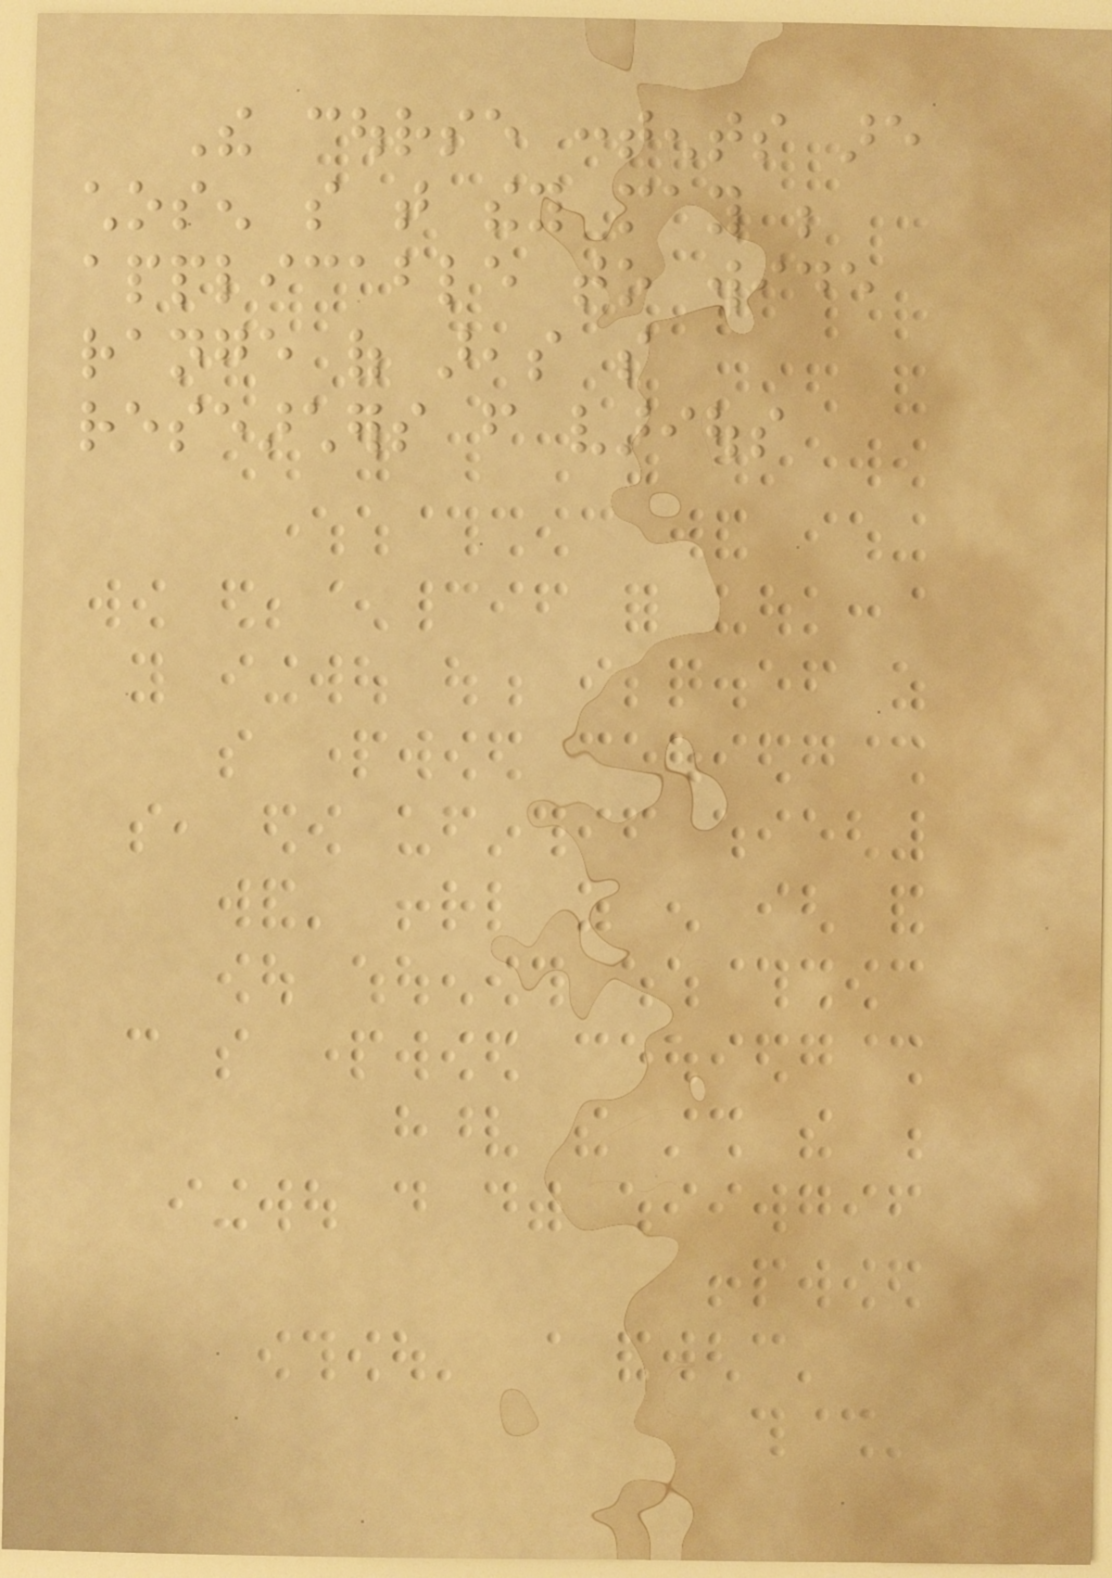The course contents are
chosen so that they may be
applicable to wide
range of areas so
researchers from various
